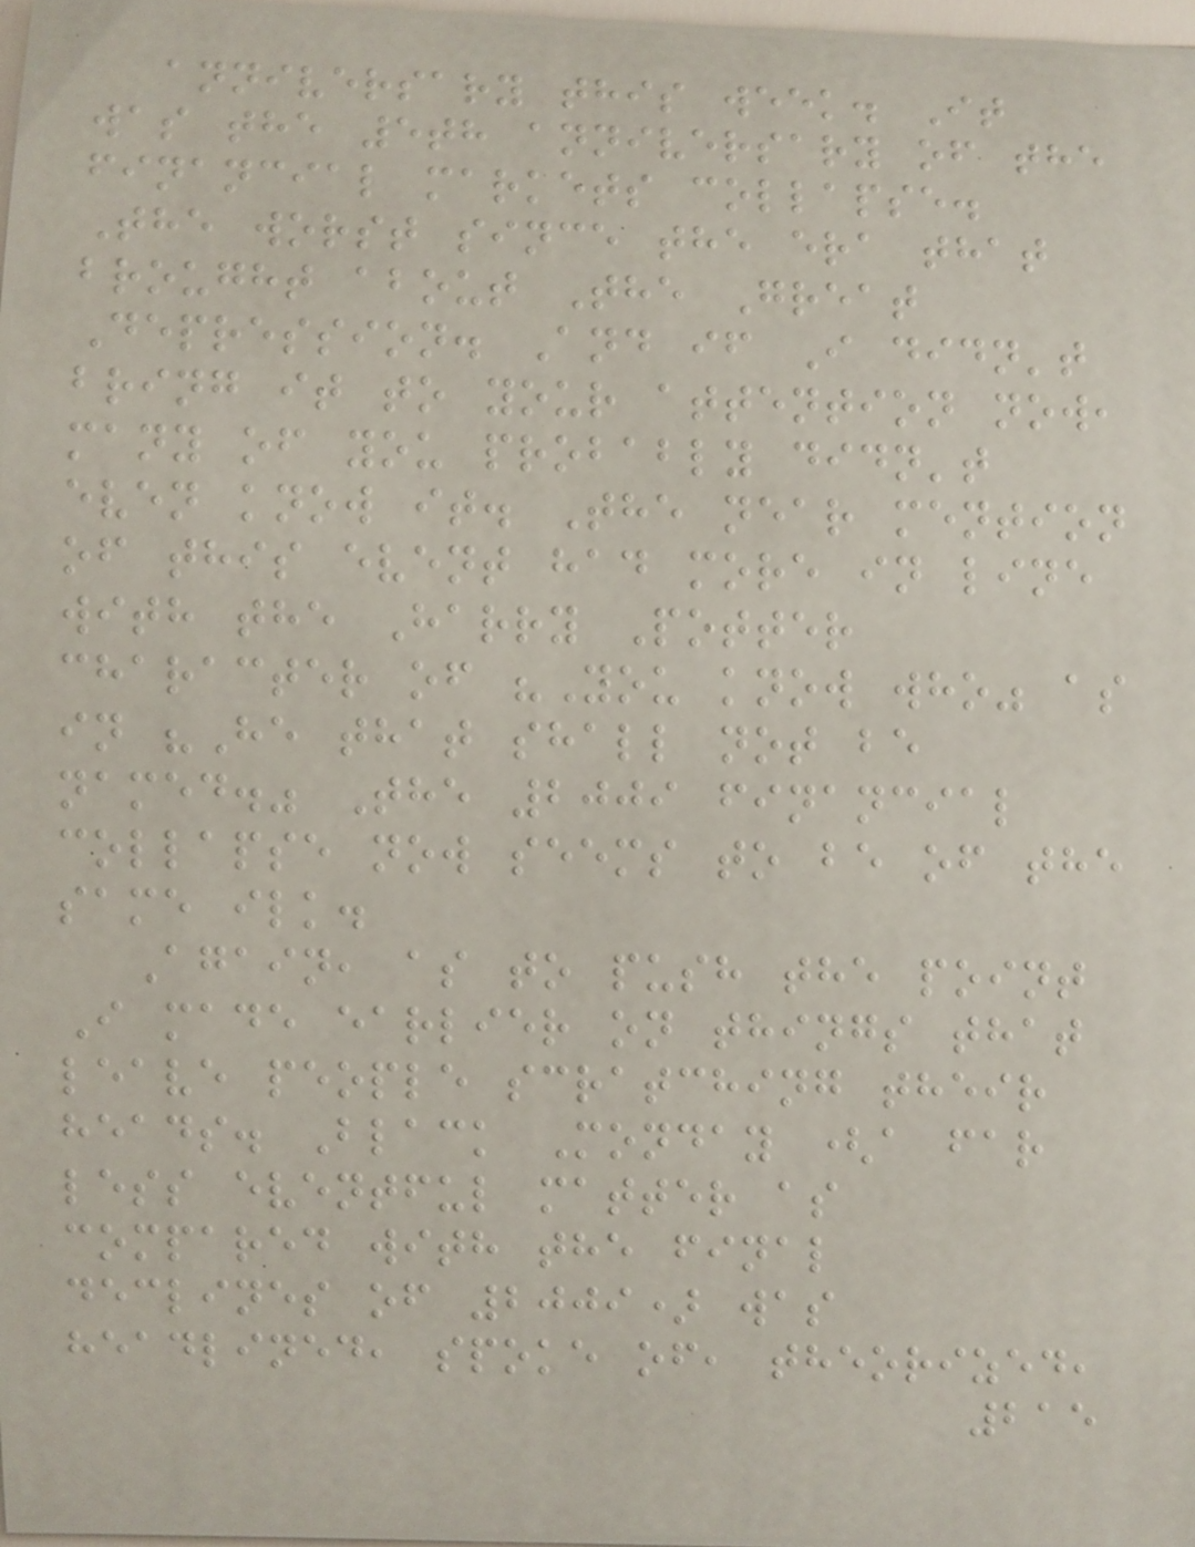anniversary this week. It
was the 5th anniversary of the
financial markets collapse.
The worst since the era that
brought about The Great
Depression. And if I didn't
bring it to your attention now,
many of you probably didn't
even know it. The near mention
of this event had more in line
with the Harry Potter
character of "You know who" as
in "He that shall not be
named." The 2009 financial
collapse now seems to be of the
same ilk.
Again, as to push the point
I made earlier on things that
leave people scratching their
heads. Black Monday (a far
less eventful matter as
compared with the final
declines of 2009) was
headlined, spoke of, theorized,
215
